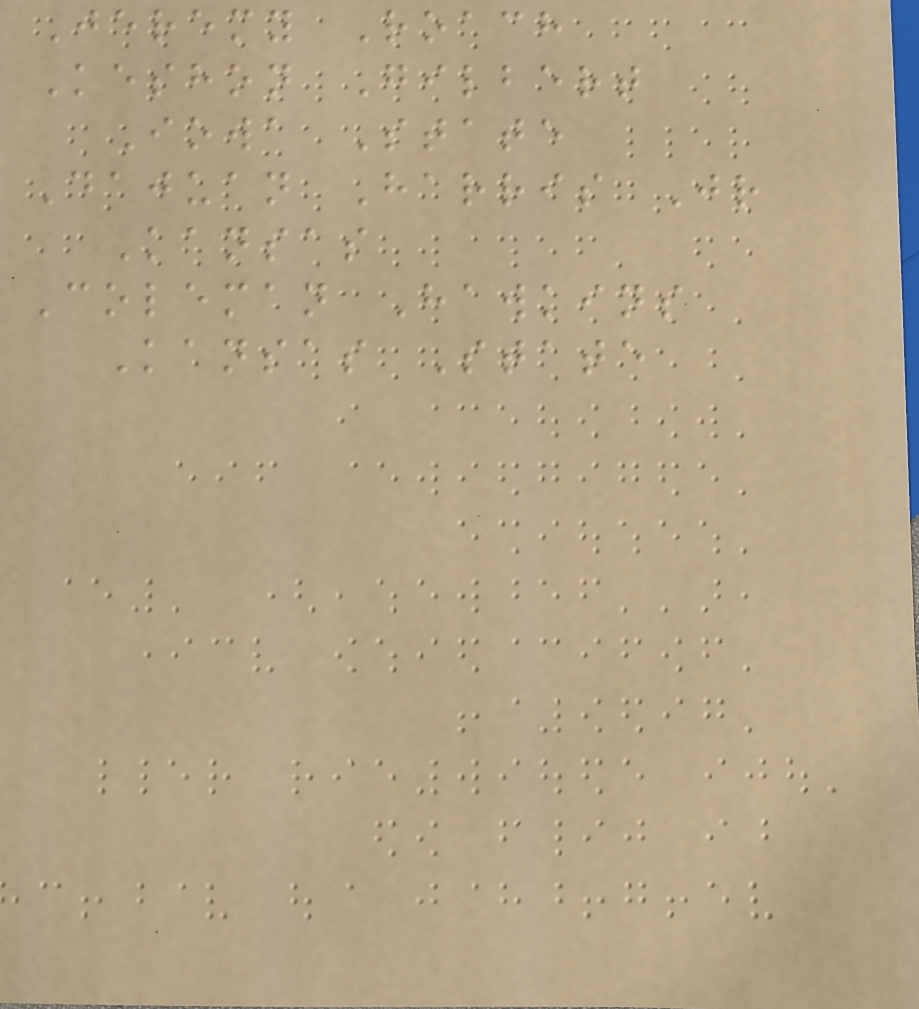Jeremy Roach
Keshon Gilbert
Iowa State
Dajuan Harris Jr
Kansas
Coleman Hawkins
Kansas State
